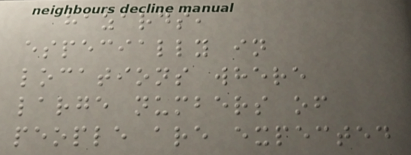hazards,
especially in
locations where
large numbers of
people are expected
